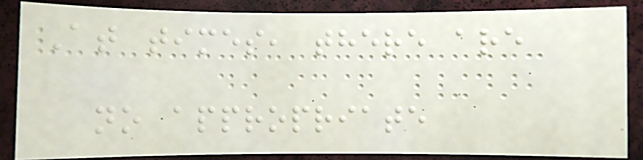At times, there are
no appropriate
